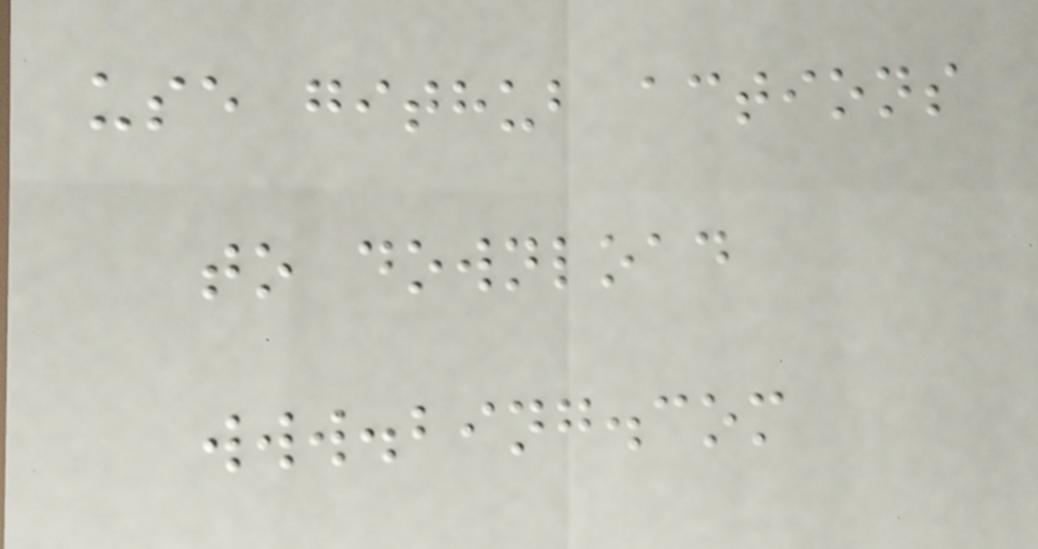use github actions
to download
www.bing.com
